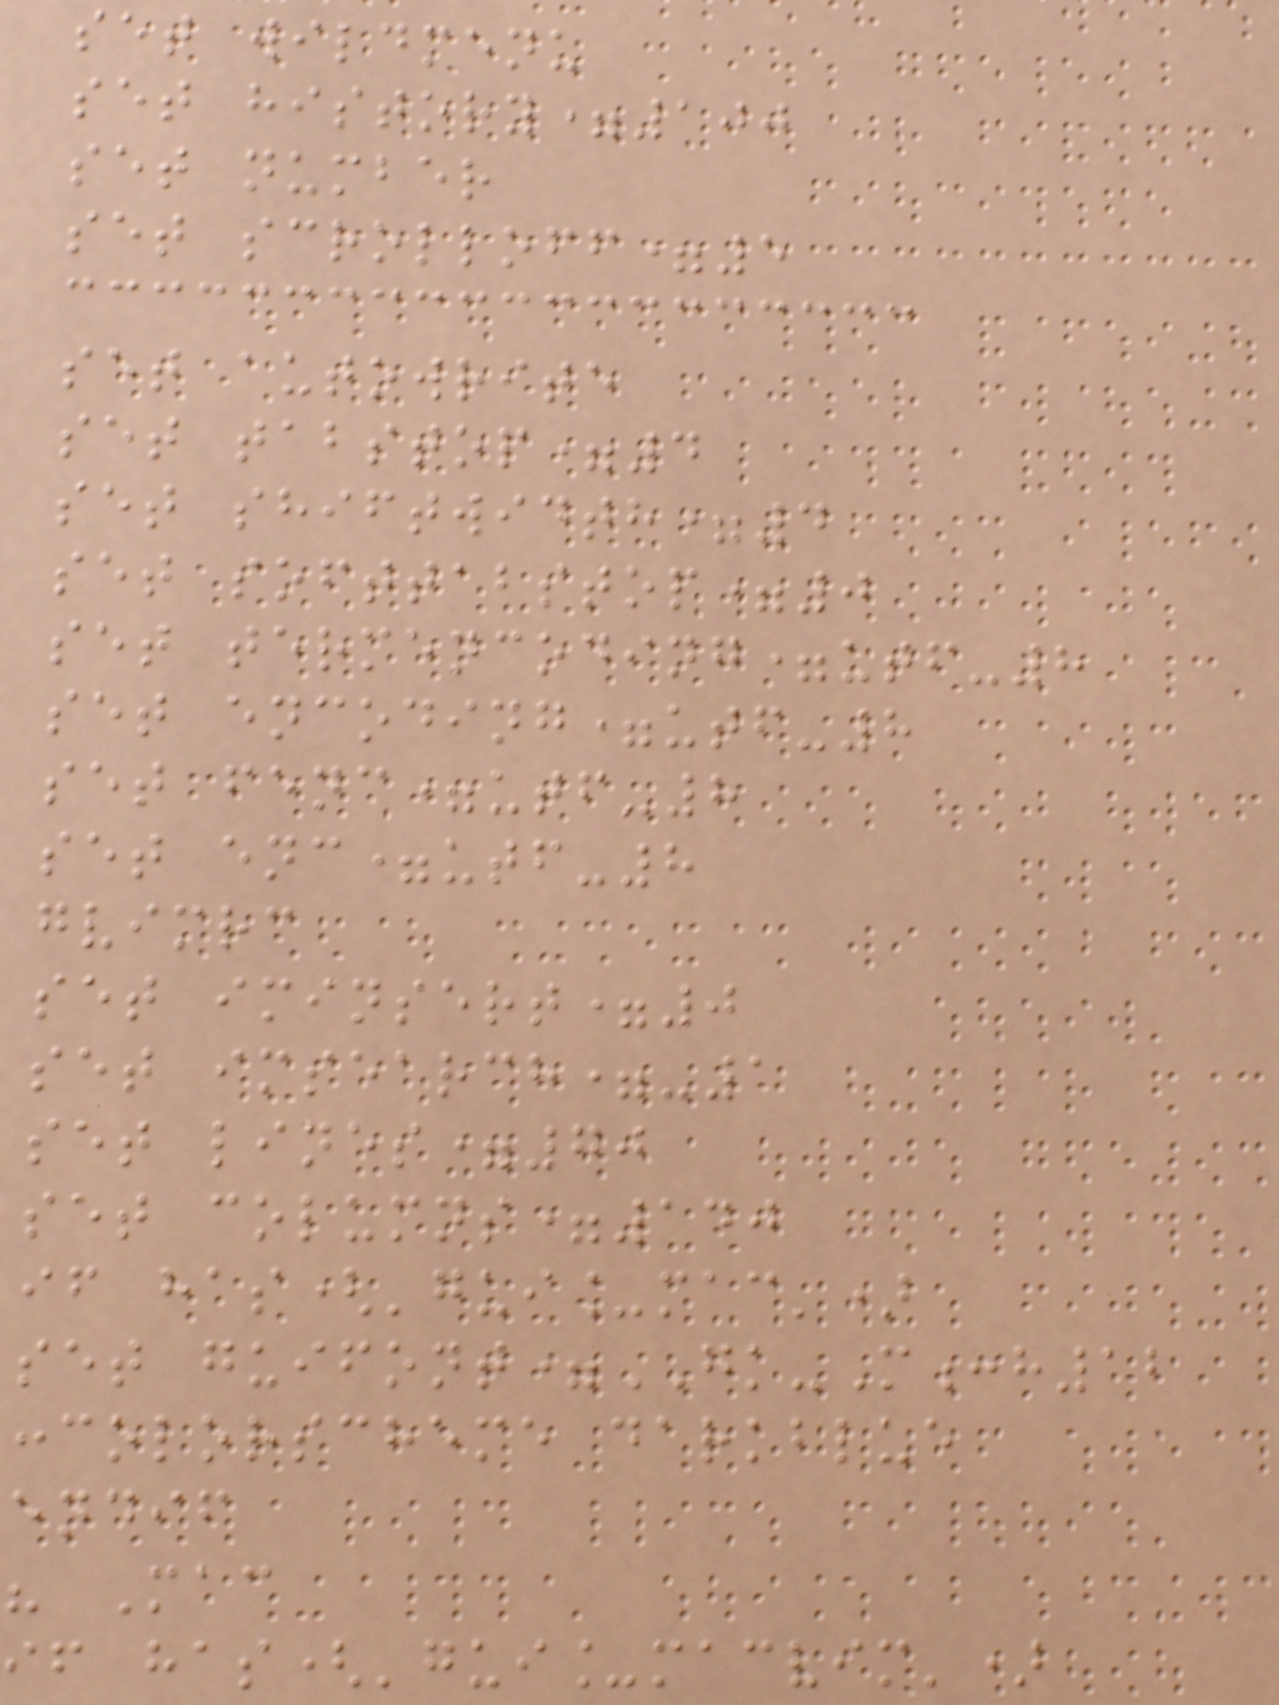set wildmenu
set history=100
set number
set scrolloff=5
set autowrite
set tabstop=4
set shiftwidth=4
set softtabstop=0
set termencoding=utf-8
set encoding=utf-8
set fenc=utf-8
set enc=utf-8
gvimrc
set iminsert=0
set imsearch=-1
set lines=70
set columns=140
if has('gui_mac')
set guifont=GK-M:h12
:colorscheme darkblue
endif
" Mac
if has('gui_macvim')
